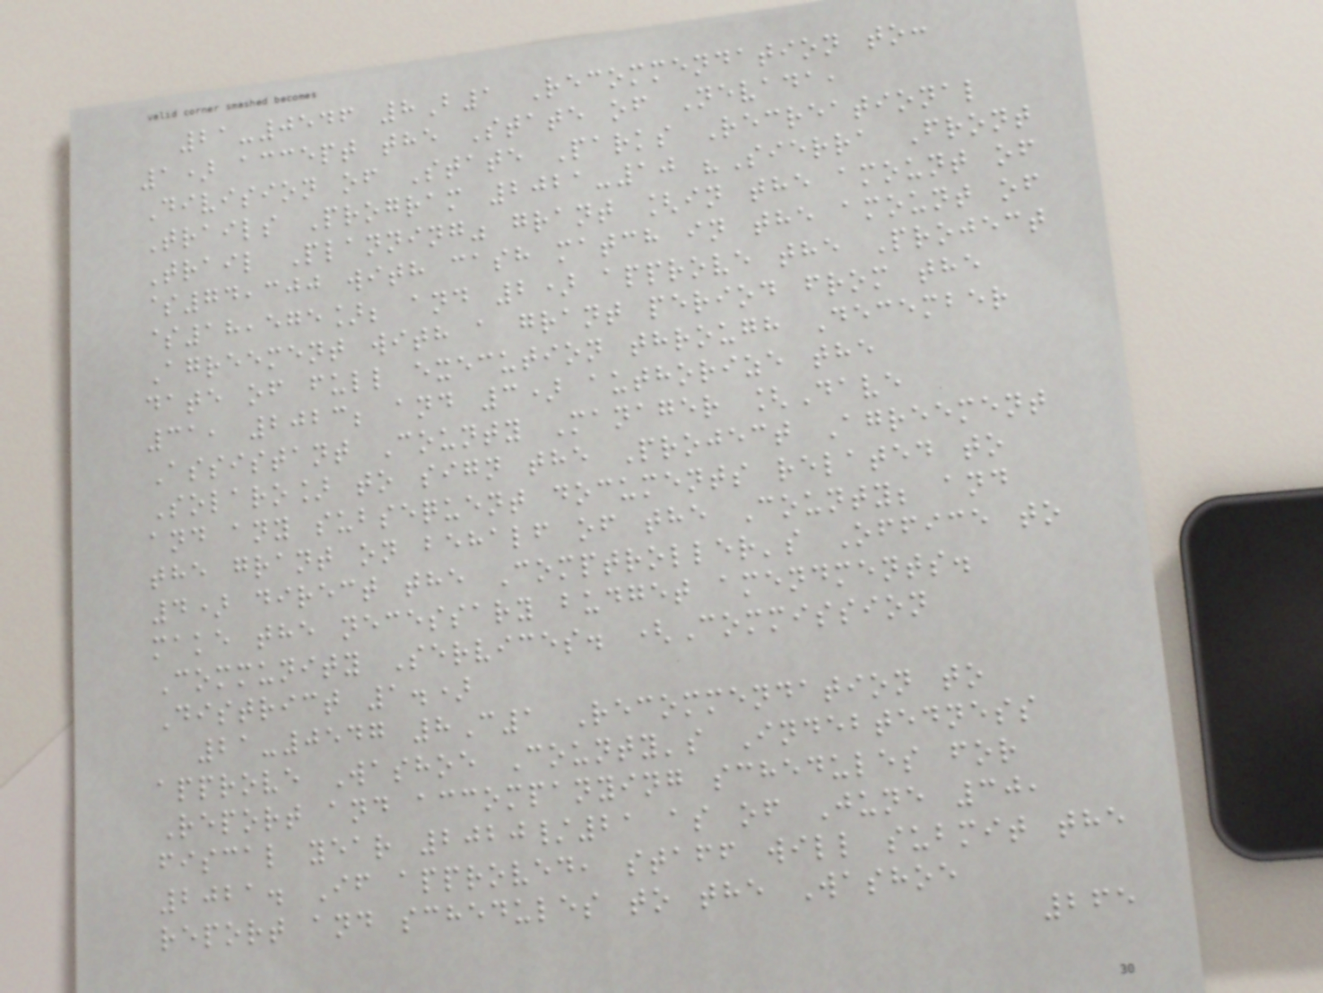21-0546 8B1 Recommendation to:
1) accept the State of Nevada,
Division of State Parks Recreational
Trails Program 2021-10 "Sierra Front
Trail Planning" grant [in the amount of
$74,300 with cash match in the amount of
$18,575]; and 2) approve the Project
Agreement with a grant period from the
date of full execution through December
31, 2023; and 3) authorize the
Assistant County Manager [Dave
Solaro] to sign the Project Agreement
and any subsequent documents related to
the grant on behalf of the County; and
4) direct the Comptroller's Office to
make the necessary budget amendments.
Community Services. (Commission
District 1.)
21-0547 8C1 Recommendation to
approve Washoe County's Indebtedness
Report and accompanying schedules for
fiscal year 2020/21 as of June 30,
2021. If approved, staff will submit the
report and schedules to the Washoe
265
